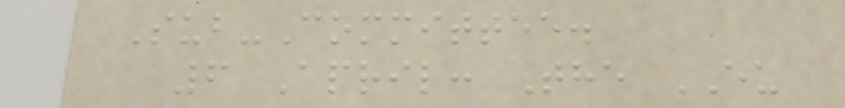Sub-Committee.
6 April: The EU
